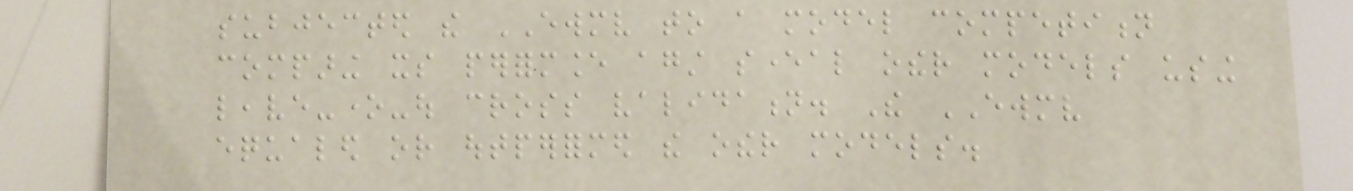subjected the EWMV to a model competition
comparing its performance against several other models using
leave-one-out cross validation. The EWMV
equaled or outperformed the other models.
